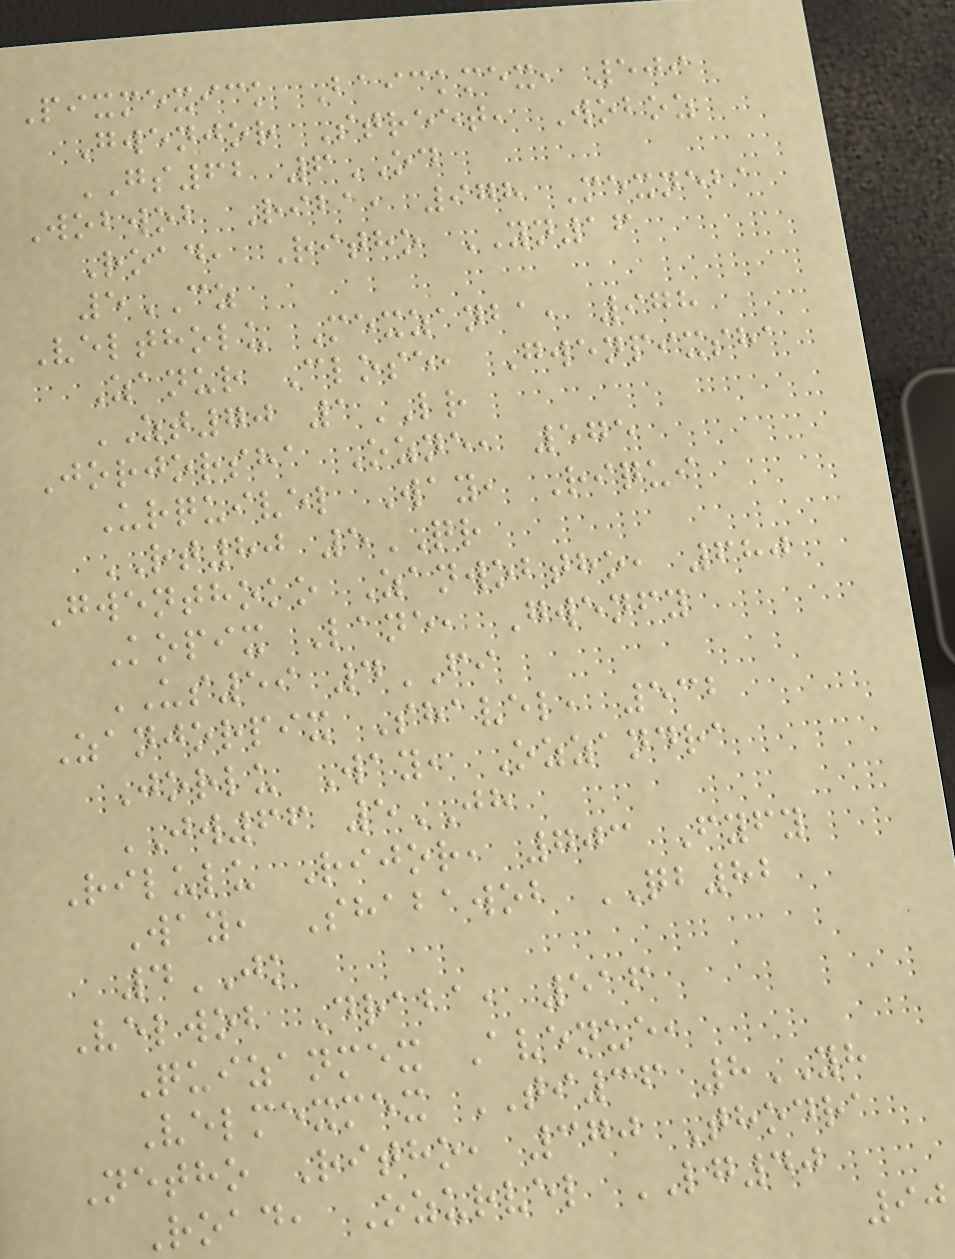Pixmexick Baickmex, 509
Gwenjor Street, Woboz
GS62 6OD
Wobwob Riba, 978 Mexneba
Road, Ritho YN16
5CZ
Veltholu Mexzanba, 978
Zanur Close, Gwenpixsha
ZT70 1LR
Jorjorsha Ozne, 575
Urquivel Way, Riqui
RT80 5QR
Gwenthoko Zanwobtho, 680
Kopix Lane, Gwenfy
US59 4FI
Zanjorpix Shavel, 532
Jorlu Way, Ozzandra
JW66 5JH
Rilulu Rijor, 703 Fyfy
Way, Shabawob QB82
4JK
Velwob Draba, 516
Quizanmex Avenue,
Velmexmex TI36 8YH
Netho Ritho, 370 Thodra
Road, Ozurvel LG40
90
